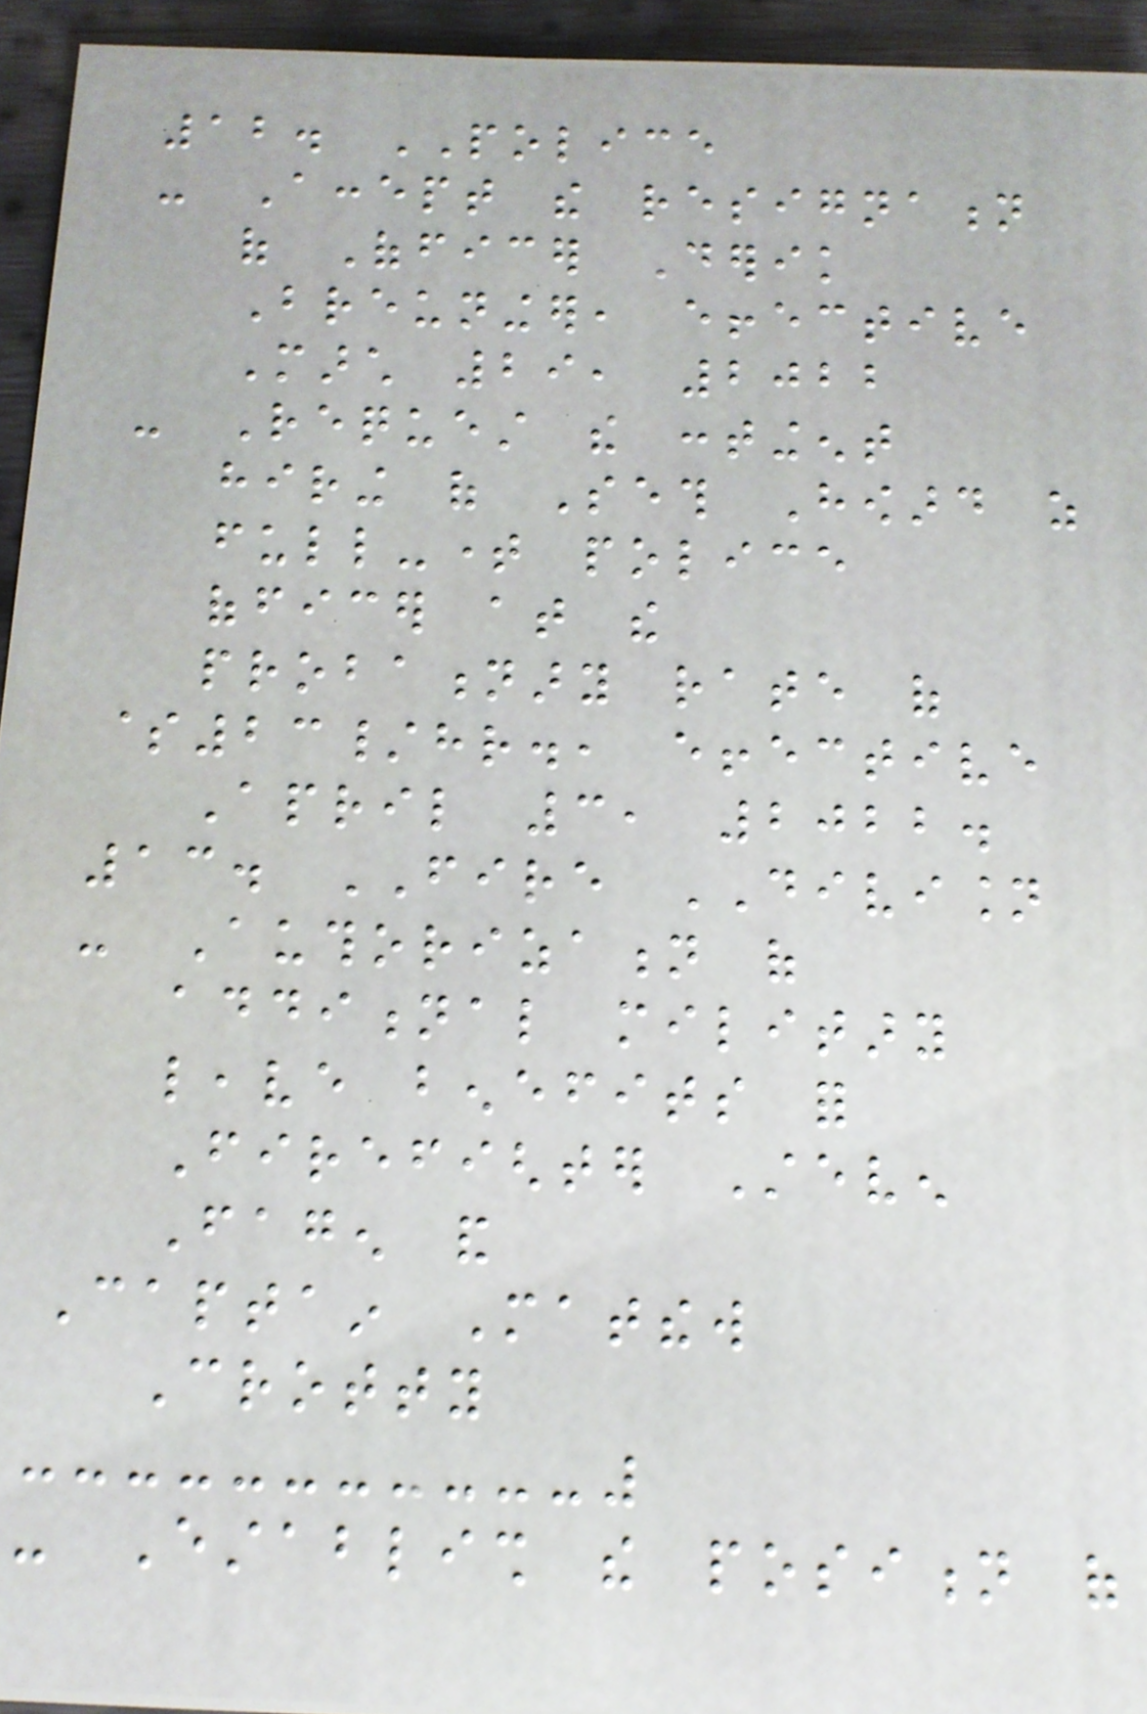12. POLICE
- Accept the resignation
of Officer Derik
Breuninger, effective
March 29, 2022
- Request the contingent
hiring of Seth Howard as
full-time police
officer at the
probationary rate of
$23/hr., effective
April 3, 2022.
13. FIRE DIVISION
- Authorization of
additional military
leave benefits for
Firefighter Steven
Fagen and
Captain Matthew
Crotty
- Establish the position of
